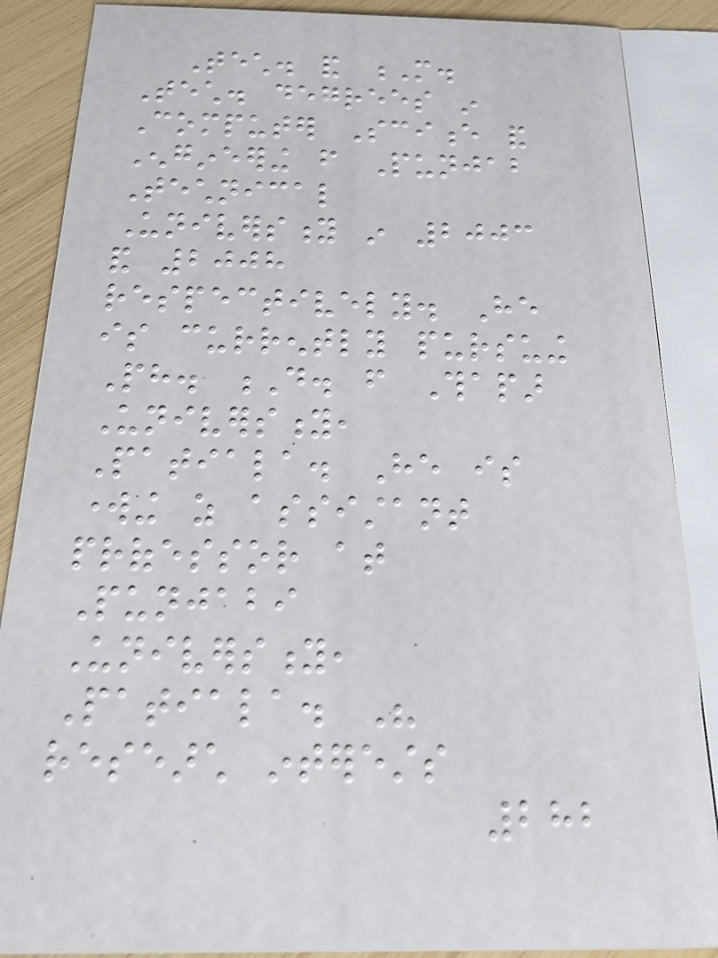Tech. and M.
Tech. degrees in
Computer Science and
Engineering from Punjab
Technical
University in 2003
and 2008
respectively. He
is currently pursuing
Ph. D. from Thapar
University,
Patiala. He is
working as assistant
professor at
Punjabi
University,
Patiala. His
research interests
282
